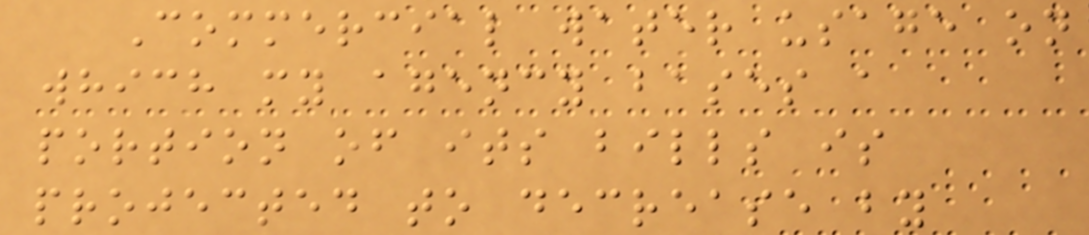Commercial water usage on
which my agency bases a
portion of its bills is
projected to decrease by
